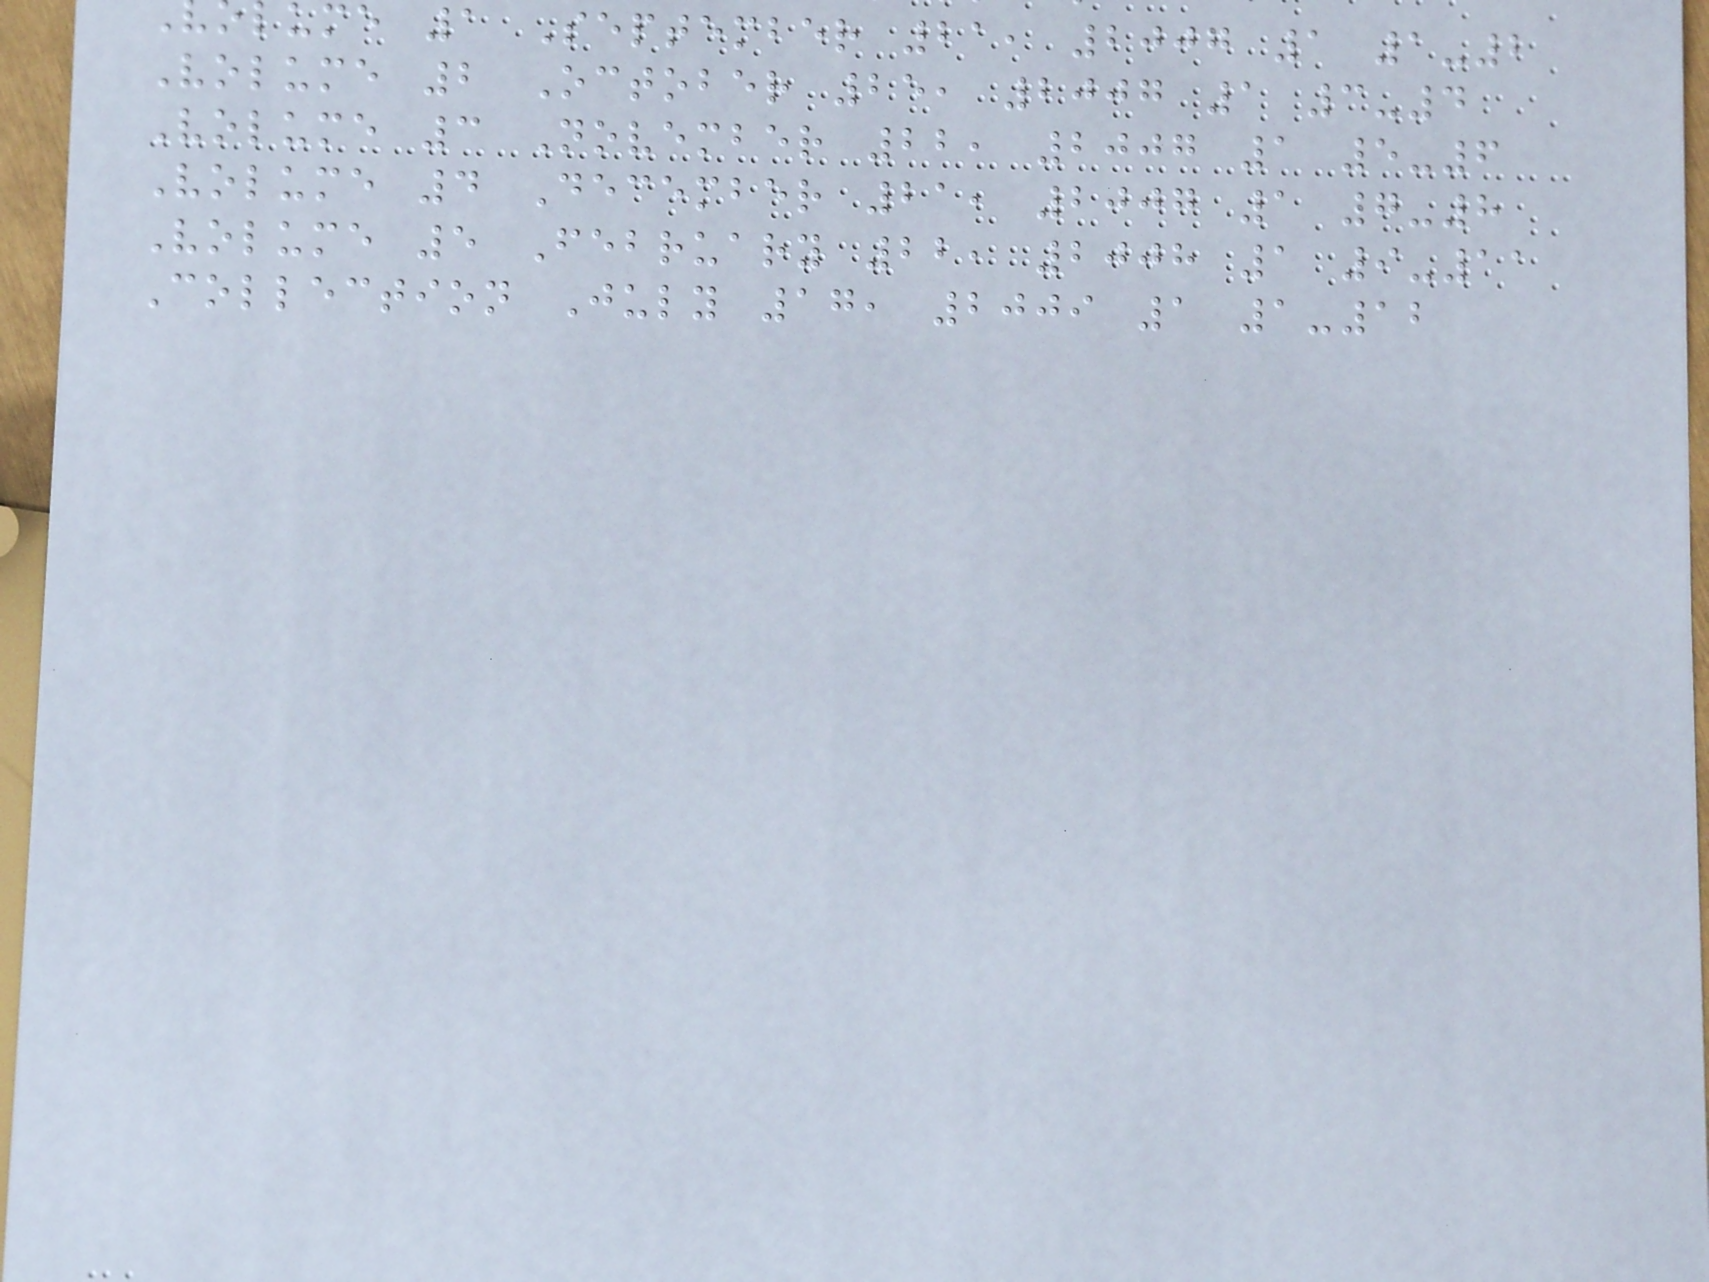ume 1 September 21, 2007 1 1-2
Volume 2 October 25, 2007 1 3-4
Volume 3 November 22, 2007 1 5-6
Volume 4 December 21, 2007 1 7-8
Volume 5 February 22, 2008 1 9-11
Collection July 17, 2009 1 1-12
